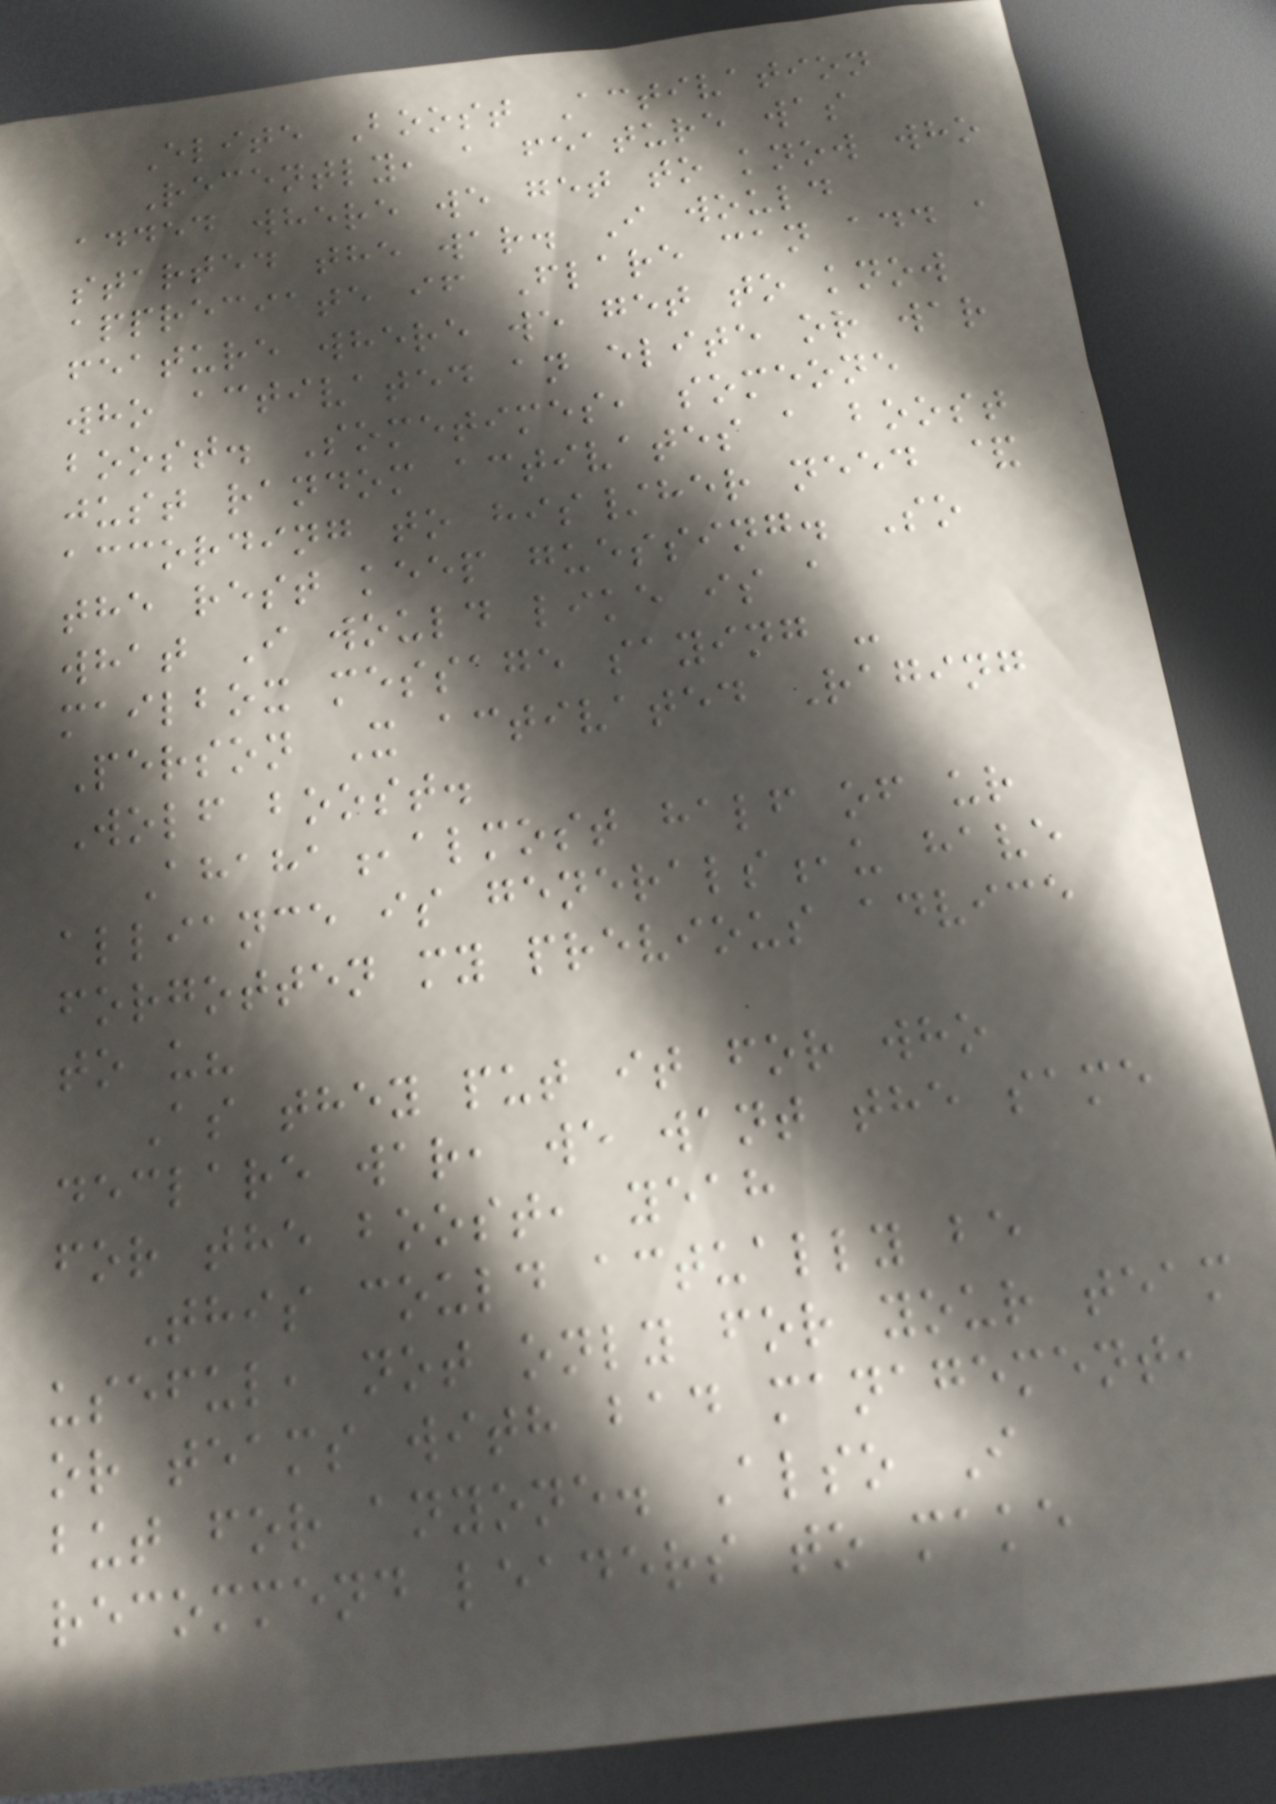Elite Boost Activation
Recently, a feature was
added where we get to know who
started the war. I would
appreciate if Flare can add a
feature where we get to know
who activated an elite or war
boost. Sometimes, someone
just random activates a boost
according to his/her need &
the rest keep guessing. So
what I would like is a
mailbox message saying -
Person X activated Raging
Wolf boost.
Ahaha,almost half of ur
alliance is generals,u have
forgotten my previous advice
to u?
As they put it for who
declare war, we want the same
for the boost, yeah
This could actually be
useful, not only for your team
or teams with bad management,
but for anyone. Also I
recommend leaders to make
